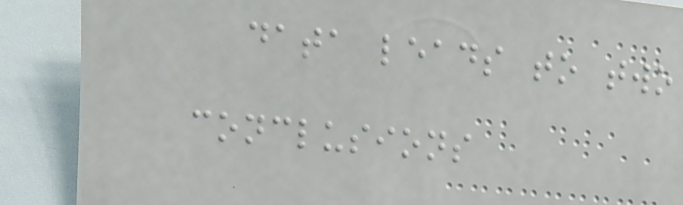data leads to two
conclusions
